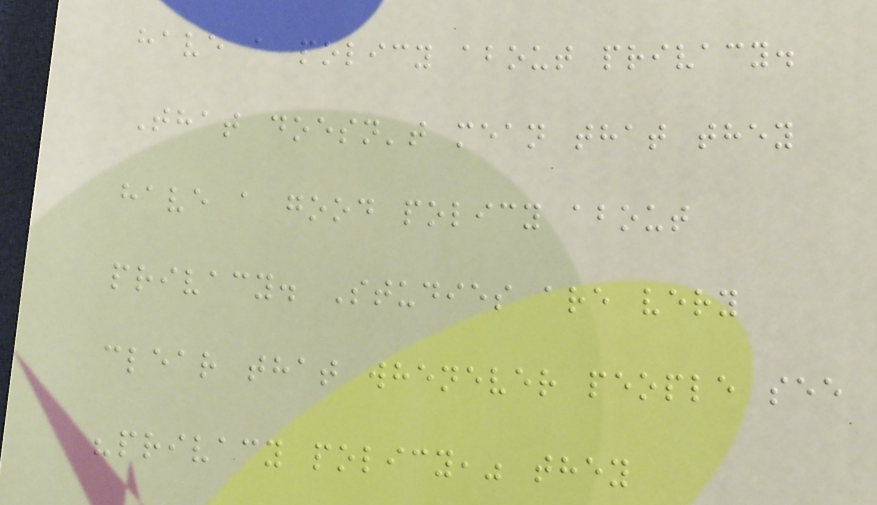have a policy about privacy.
That doesn't mean that they
have a good policy about
privacy. Studies are very
clear that whenever people see
"privacy policy," they
